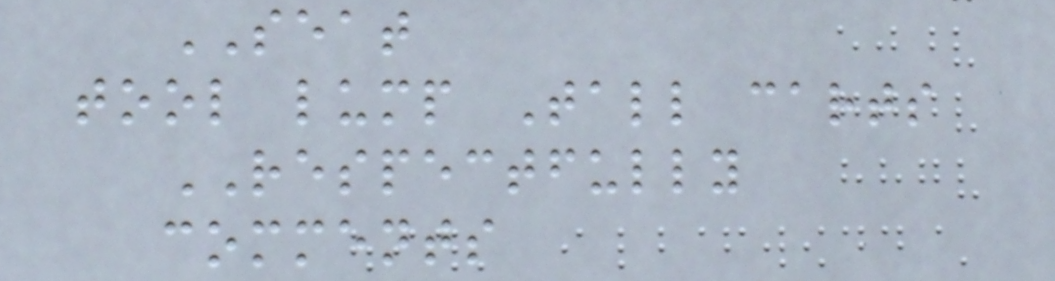SEAT
tool lump Tall carts
RESPECTFULLY
comments
